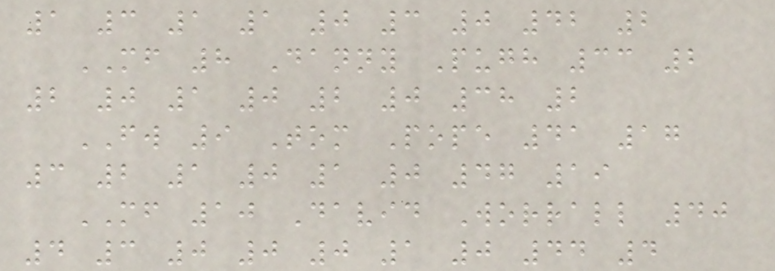1 3 1 1 0 3 0 42 2
MF 8 Danny Pugh 33 2
2 0 1 0 2 0 38 2
FW 9 Tom Pope 41 17
3 2 1 0 1 0 47 19
MF 10 David Worrall 40
4 3 0 0 0 1 0 44 4
